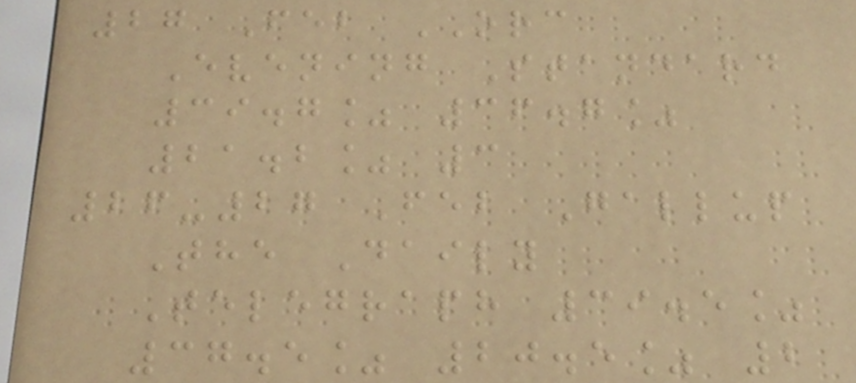27 Feb ORC
Evening Standard
39.7% 36.7%
21.2% 3
26-27 Feb Gallup
The Daily
Telegraph 39.5%
37.5% 20.5% 2
